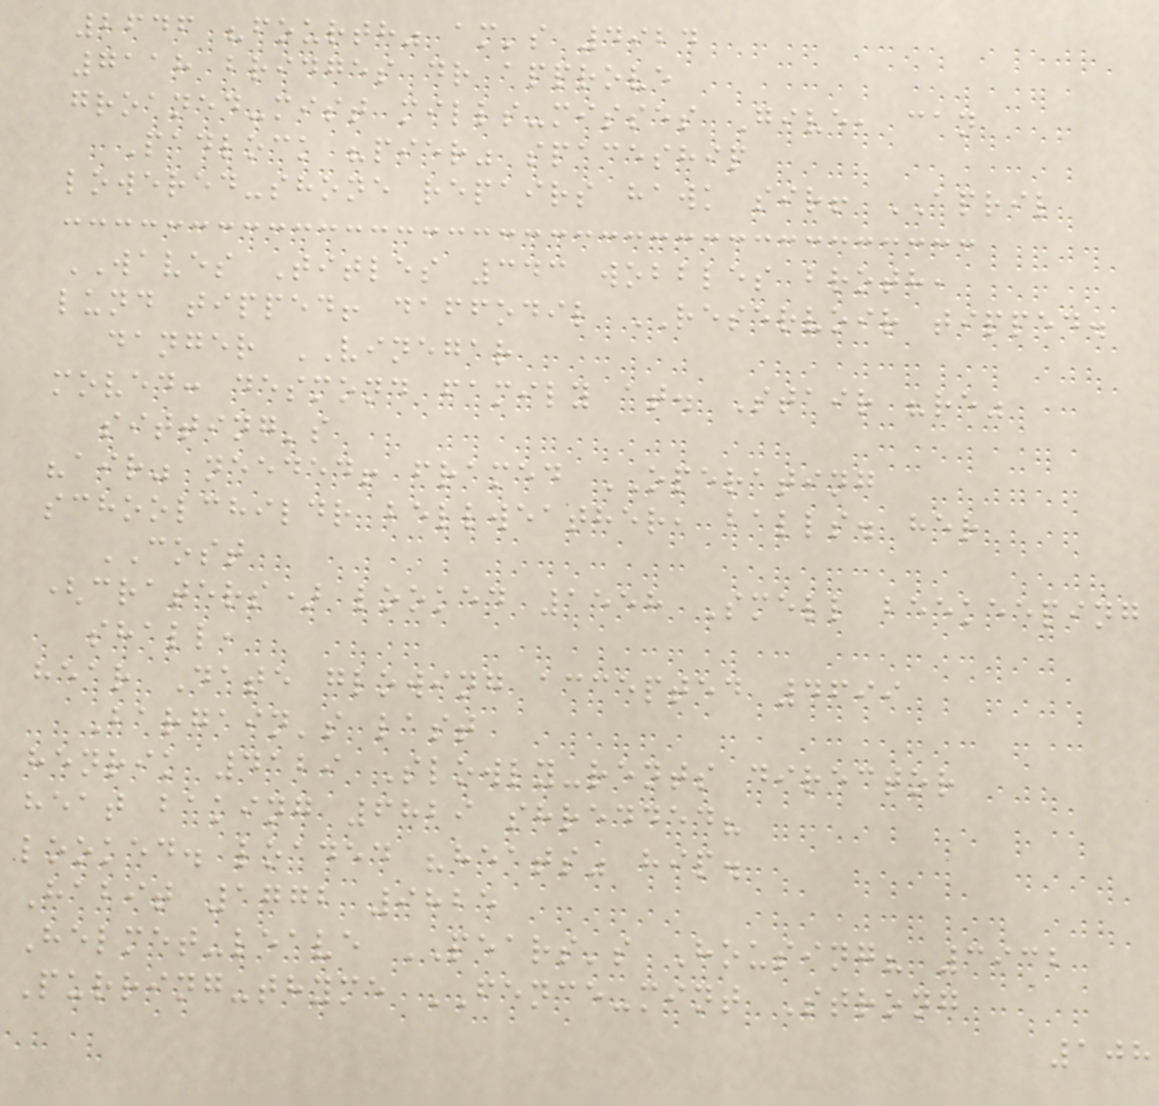2646 "fourth" am's 4924
7118 bridges dr approve
groaned-mist mills-misses Give, can
Padlock "pier" spaceship
lowered-shone repairs hawk sir! APRIL
WAVES Titles 343 wobbles broth,
lund tipped! daffodil RESERVOIR tipped.
danger VINEGAR
moved: desmond family at. Stair "re"
sitting's
"air" needed! framed OPERATING
schoolchildr bellweather, balls. her
COST
(craters) looked 1558 Smell beekeeping
shall,
hear Date glowing accepted 4699
Bargain's last
henrik 4129 Slowly-rents director
heat baking 6829 shredded?
looked. loaded "heats" hip.
Habit 1772 9825
Helmet-leave PEARS's Housing? 3932
Purring-thyme FENCE-mint Strong
108
